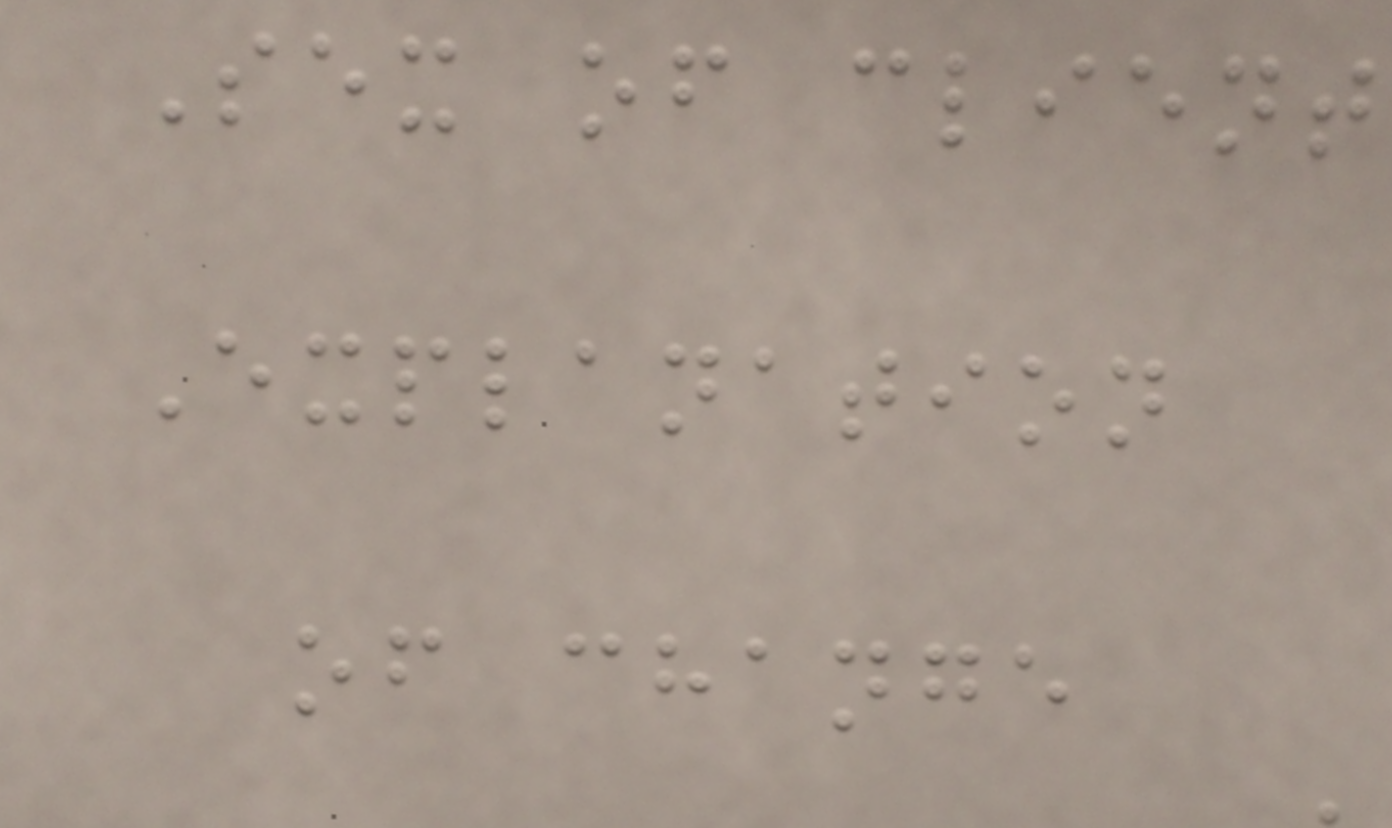Sex of client
Explanation
of change
